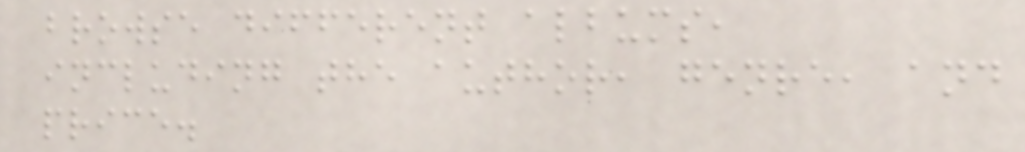browse different albums,
including the author, genre, and
price.
